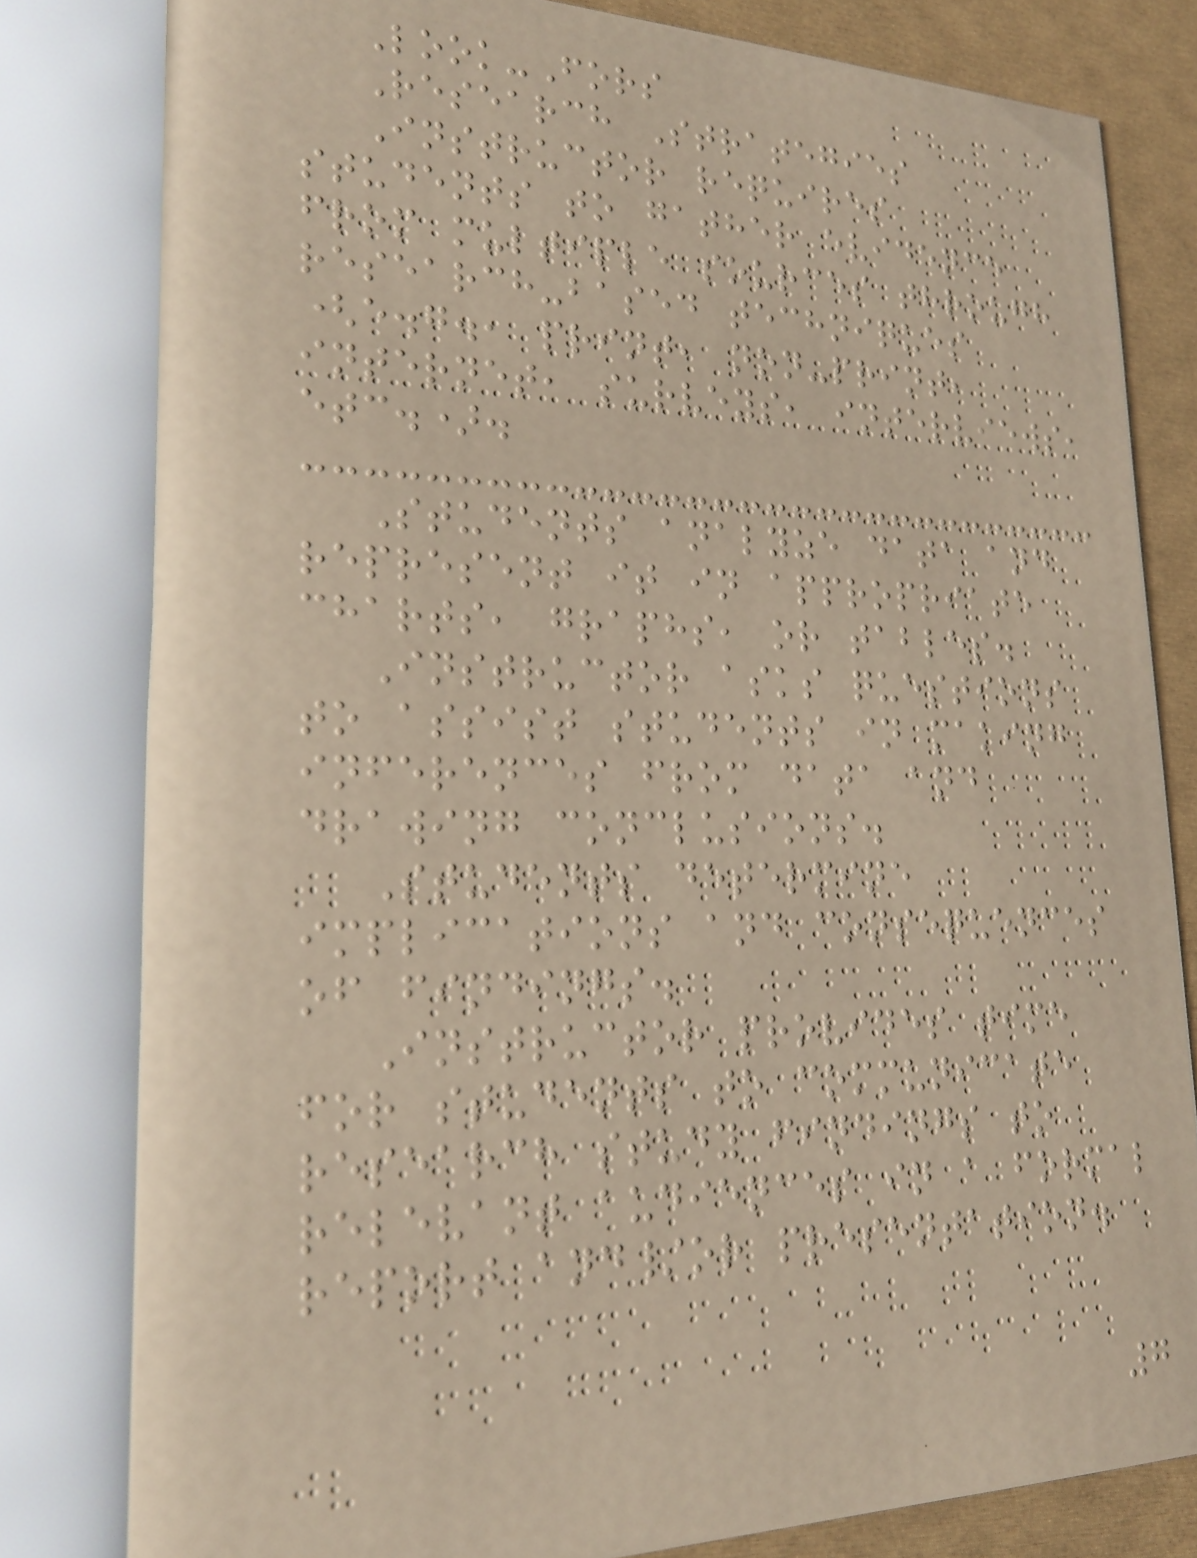Look-Fors
Research Strategies
Instructor requires
students to gather evidence
from multiple sources through
research-based techniques
(e.g., print, non-print,
internet, surveys, interviews,
etc.).
Students analyze data and
represent it in appropriate
charts, graphs, or tables.
Instructor asks questions
to assist students in making
inferences from data and
drawing conclusions.
Students determine
implications and consequences
of findings.
Instructor provides time
for students to communicate
research study findings to
relevant audiences in a formal
report and/or presentation.
7
